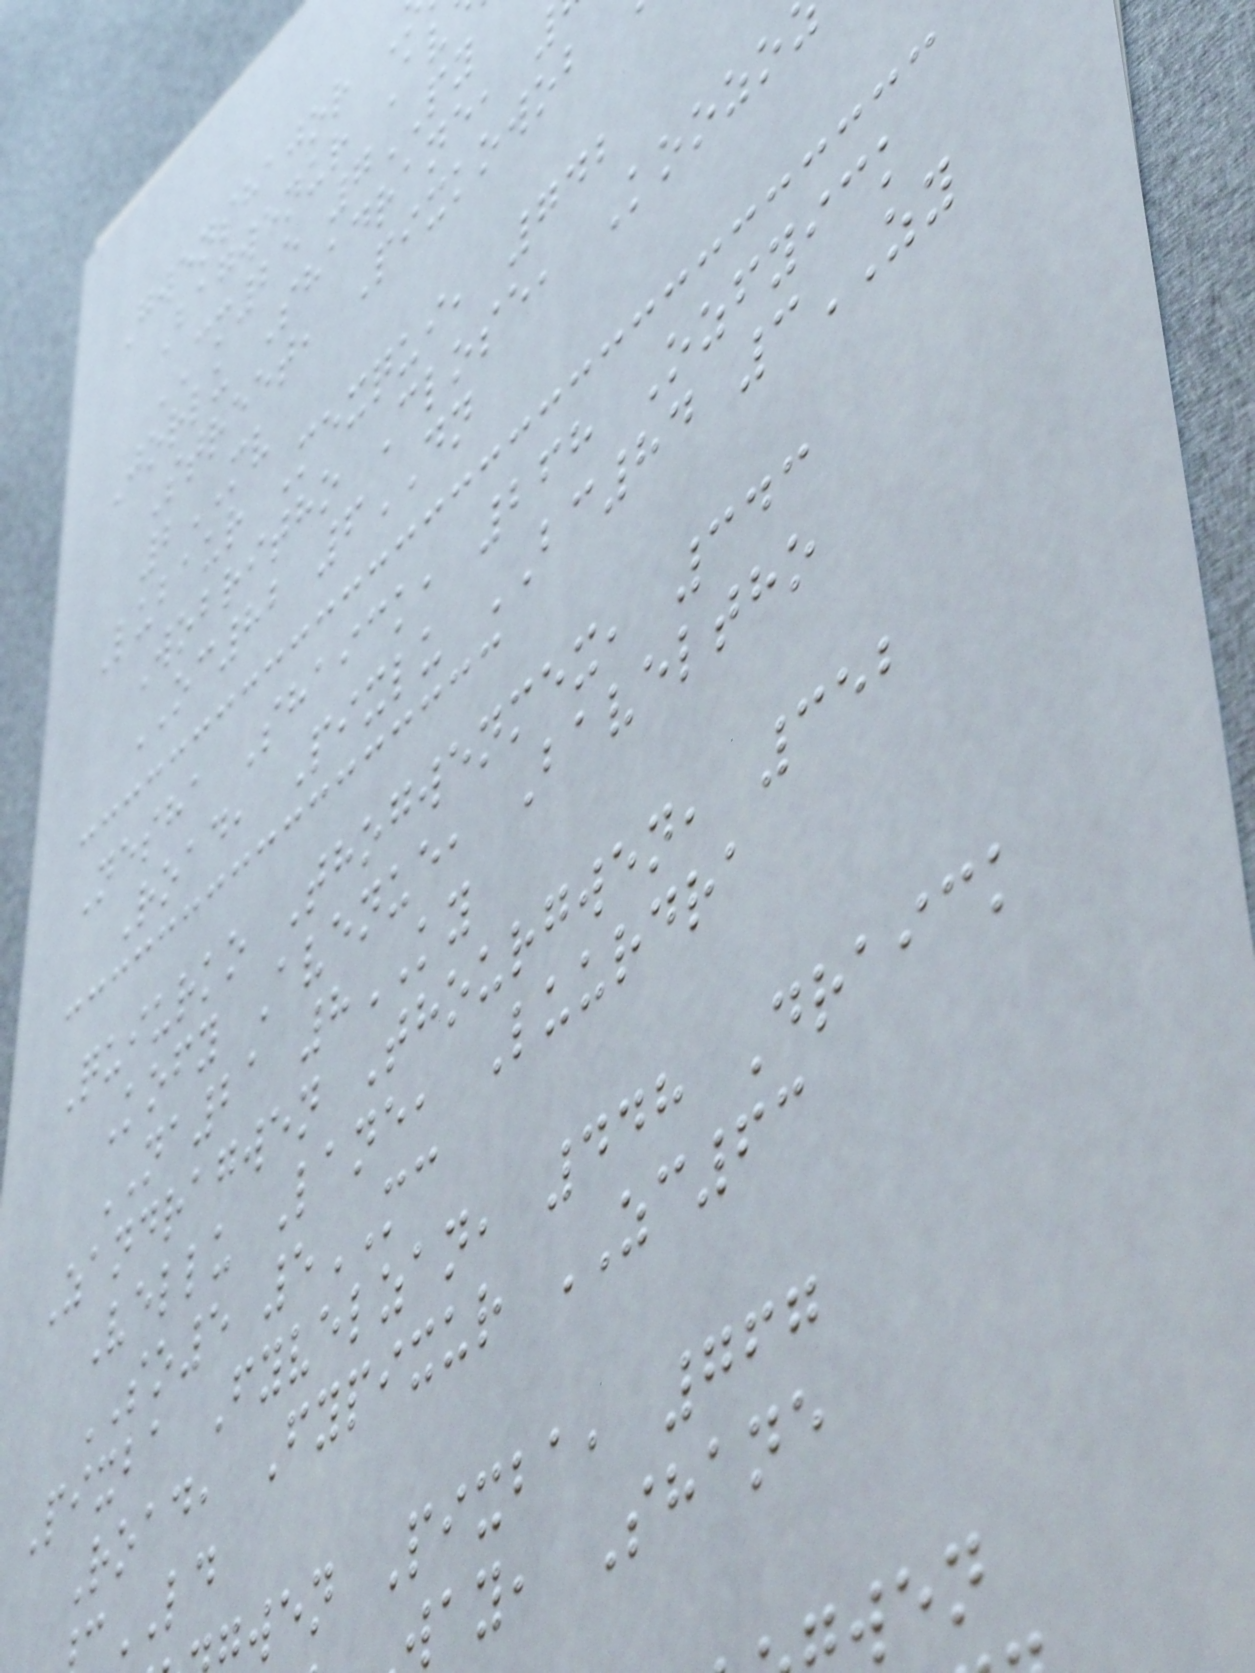Gwenshajor
Bagwenur Av
CM25 7PY
Jorlu Shadrane,
Street, Pixkowob
2MV
Lubaur Mexqui, 742
Wobritho Close, Koozo
OC82 6DN
Nesha Shaick, 268 Ozfyick
Road, Pixlu BC84 3ZY
Quiurko Thogwenmex, 343
Kofy Avenue, Baveltho
NA21 8KY
Zandragwen Thourgwen, 352
Vellu Lane, Luurdra
SO5 5MC
Pixba Fyvelzan, 448 Draick
Road, Fypixur ZC63
LD
wen Pixba, 767
ay, Shane
